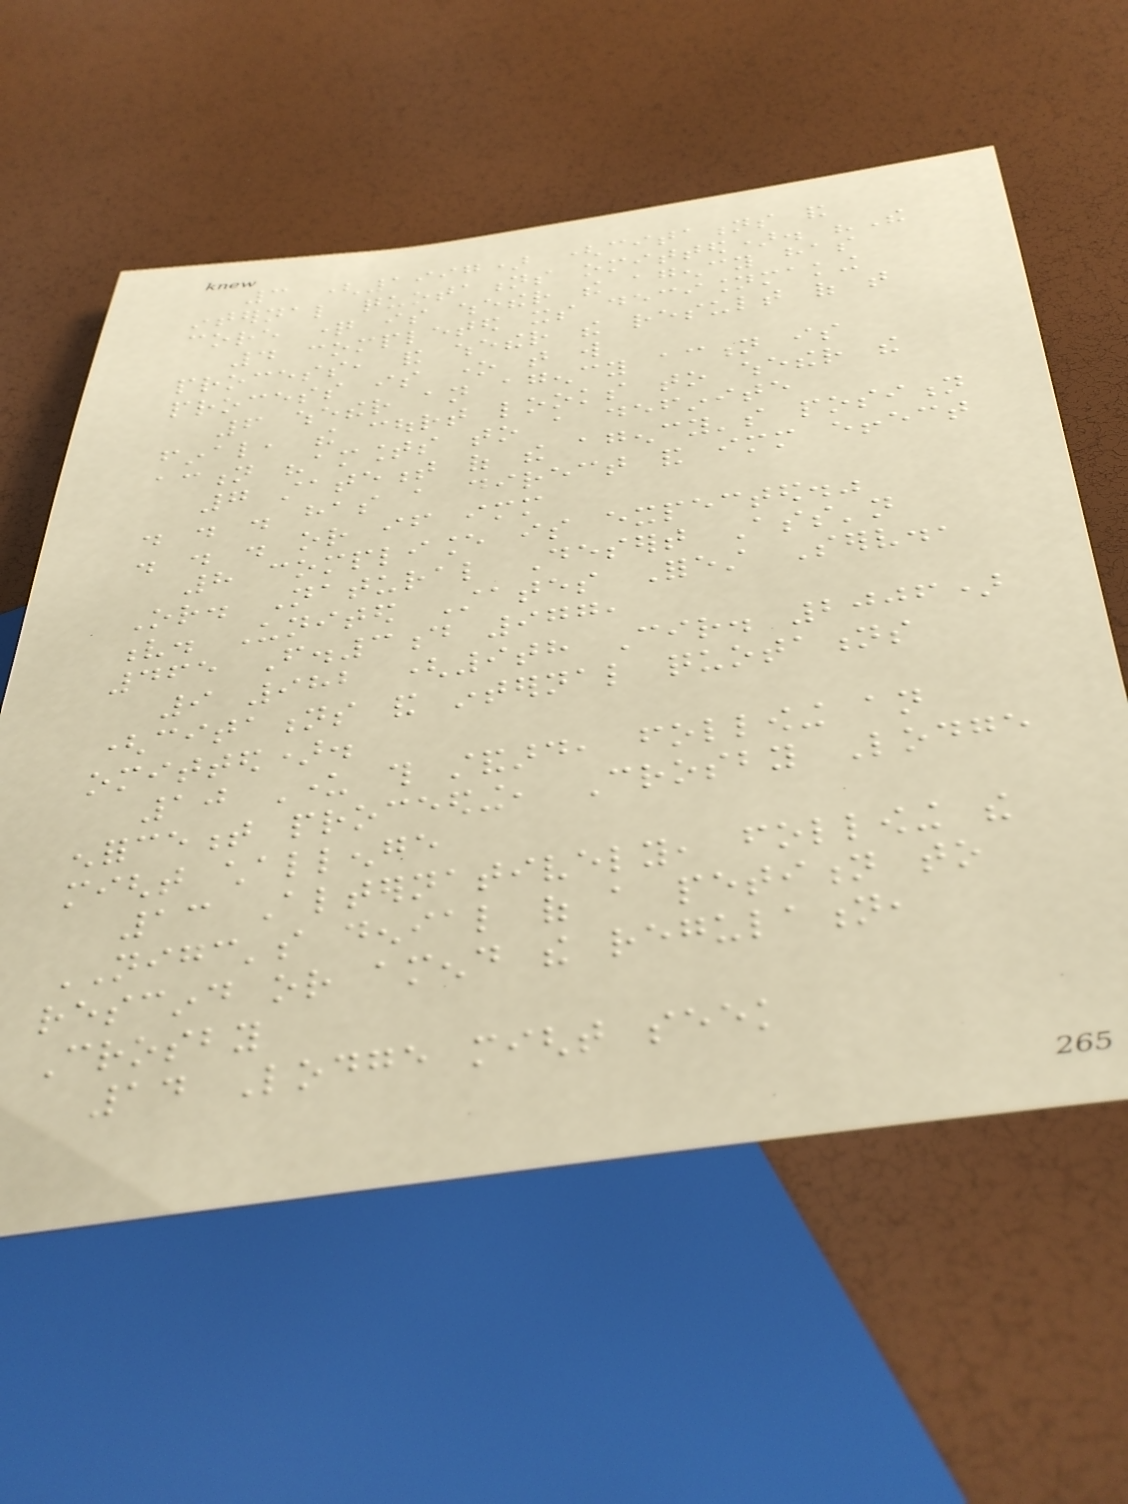3 (1997) (citations and
internal quotations omitted). "The
core question is whether the agency has
4 completed its decisionmaking
process, and whether the result of that
process is one that will
6 whether an agency action is
final, the court looks to whether the
action "amounts to a definite
7 statement of the agency's position
. . . has a direct and immediate effect
. . . or if immediate
8 compliance is expected."
Or. Natural Desert Ass'n
v. United States Forest Serv.,
465 F.3d 977,
9 982 (9th Cir. 2006)
(citations and internal quotations
omitted).
10 Under this standard, following an
enforcement proceeding, Crosby Lodge
might challenge
13 Alternatively, following the
NIGC's denial of a petition to
rescind or amend the regulation,
Crosby
14 Lodge might seek
